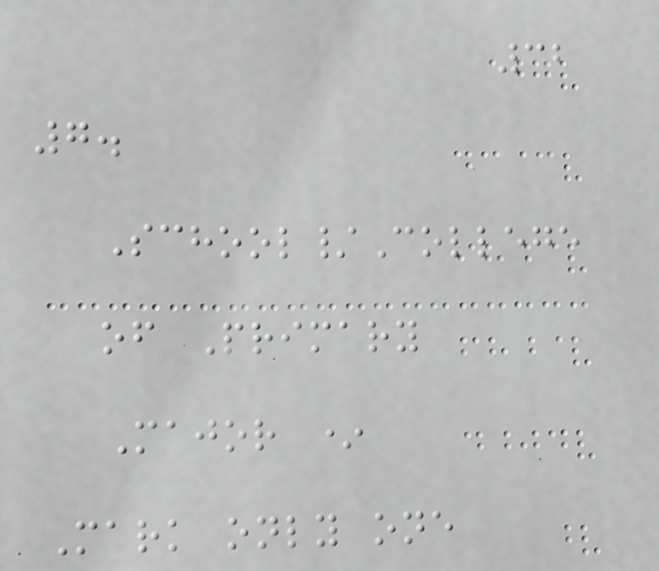32
7.
School/College
of Primary
Major *
Mark only one
